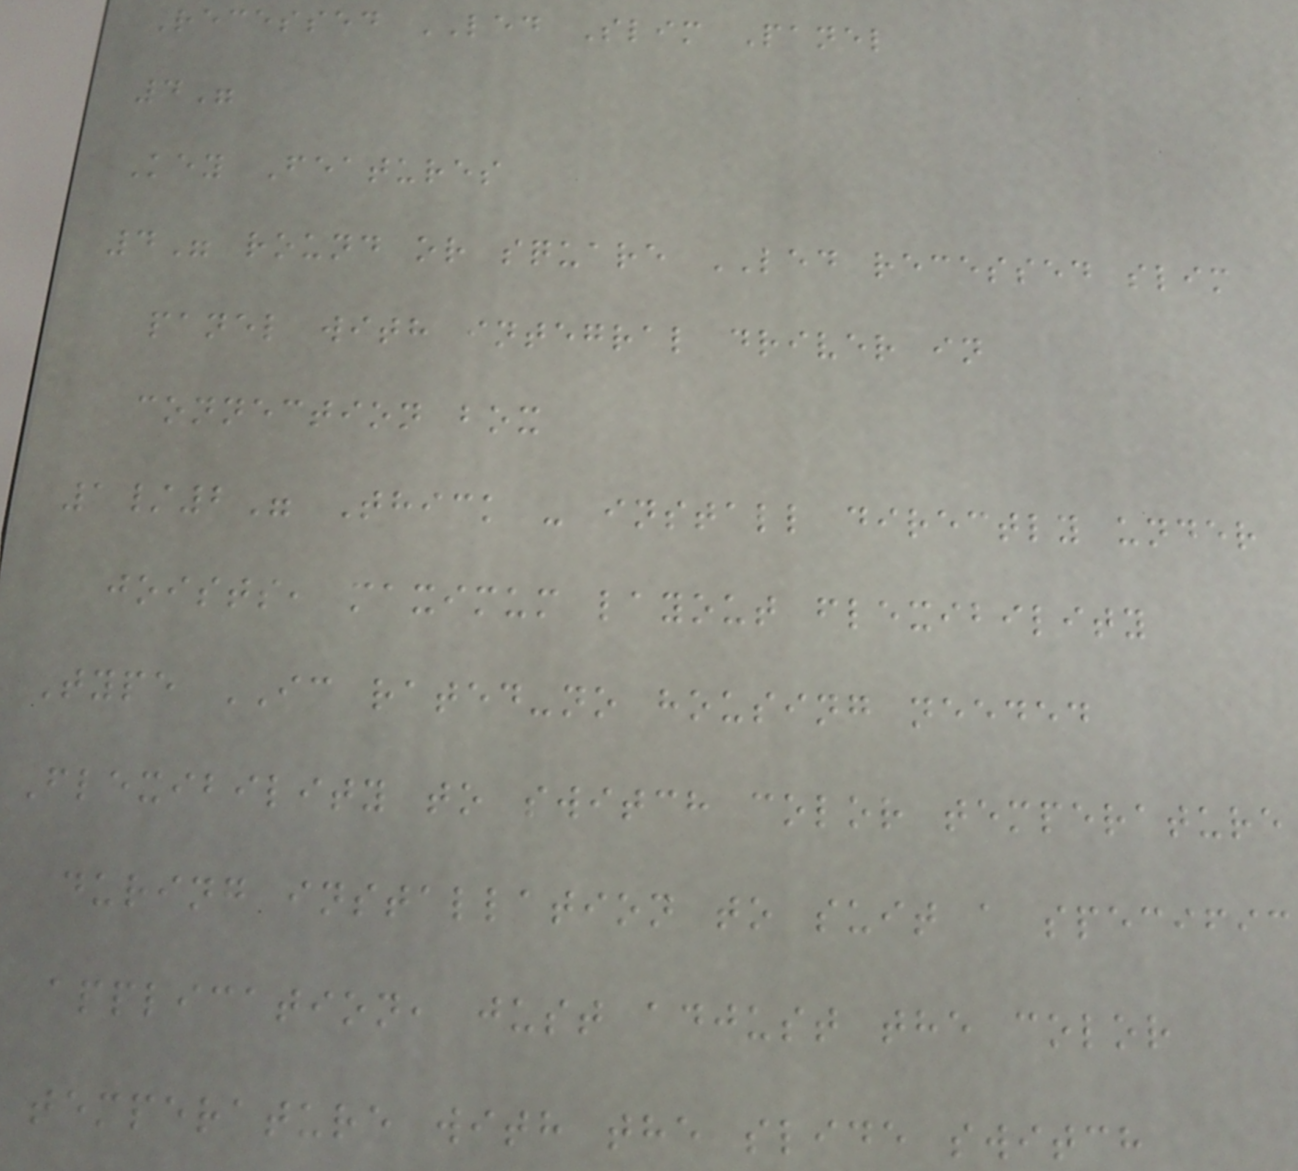Recessed LED Slim Panel
4"
Key Features
4" round or square LED recessed slim
panel with integral driver in
connection box
1/2" Thick - install directly under
joists, maximum layout flexibility
Type IC rated-no housing needed
Flexibility to switch color temperature
during installation to suit a specific
application, just adjust the color
temperature with the slide switch
